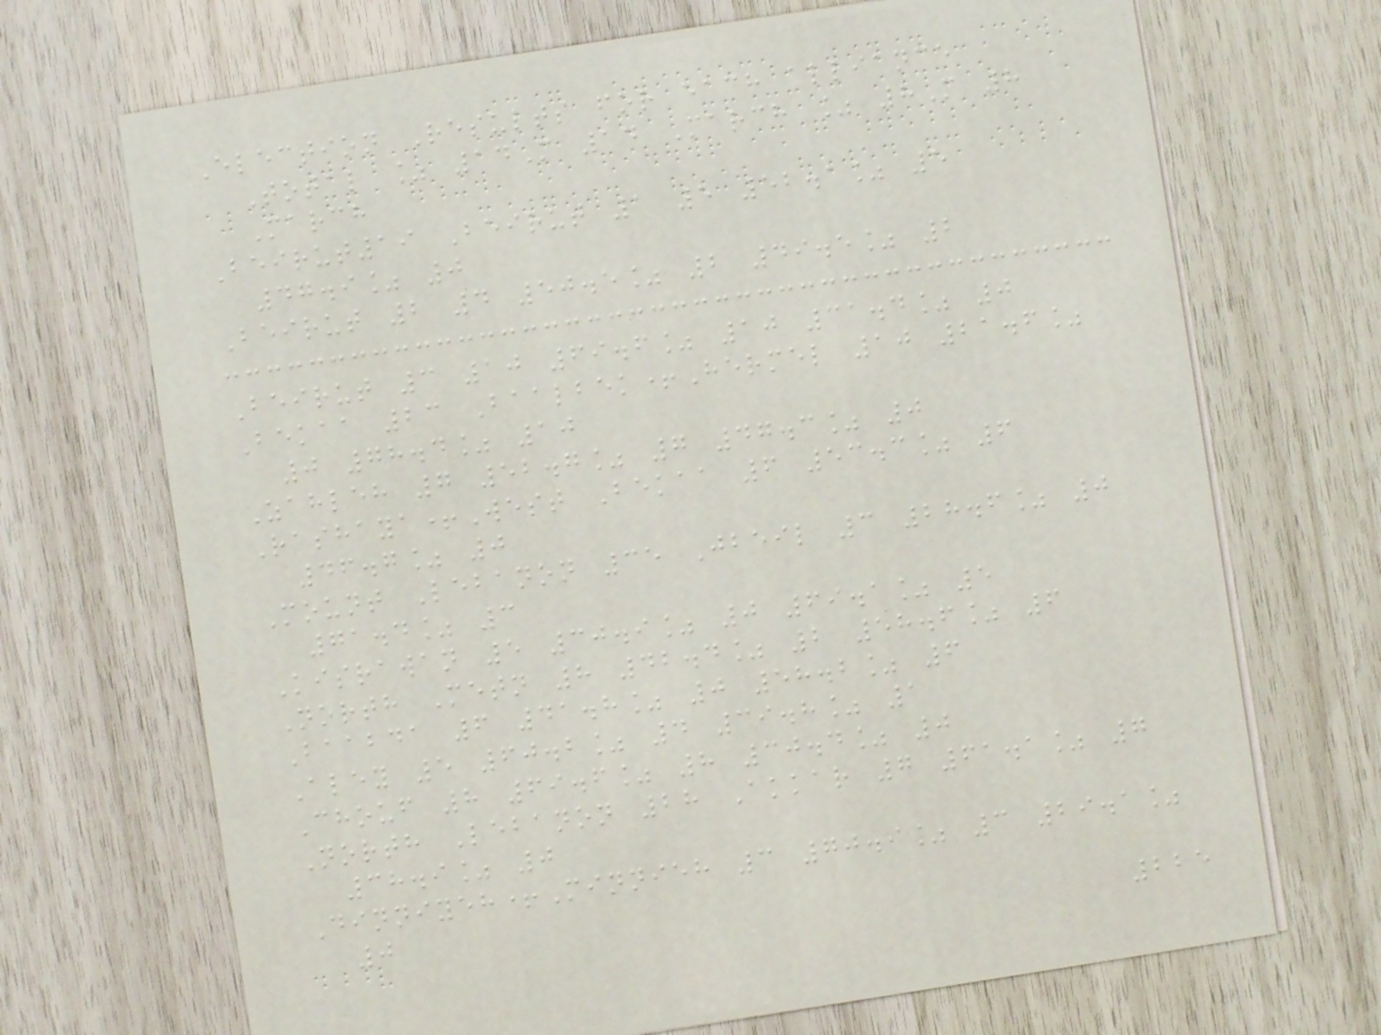Election Results for each alliance
Total % 14M 14 March % 8M 8
March
Beirut19 Beirut 1 5 52.1% 5
47.9% 0
Beirut 2 4 50.5% 2 49.5% 2
Beirut 3 10 69.6% 10 31.4% 0
Bekaa 23 Baalbek+Hermel 10 21.6%
0 78.4% 10
Zahleh 7 52.7% 7 47.3% 0
Rashaya+West Bekaa 6 53.3% 6
46.7% 0
Mount Lebanon 35 Jbeil 3 28.6% 0
71.4% 3
Kisrawan 5 30.9% 0 69.1% 5
North Metn 8 42.4% 2 58.6% 6
Baabda 6 41.8% 0 58.2% 6
Aley 5 60.2% 4 39.8% 1
Chouf 8 69.6% 8 30.4% 0
North Lebanon 28 Akkar 7 61.1% 7
38.9% 0
Dinniyeh+Minnieh 3 70.9% 3 29.1%
0
225
